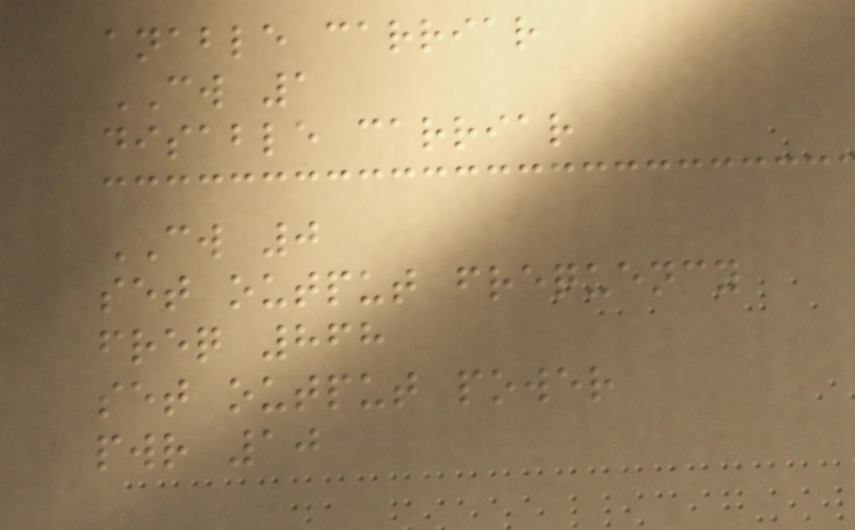anable carriar
CW 1
disable carriar
CW 0
set output frequency
freq 868
set output power
pwr 10
